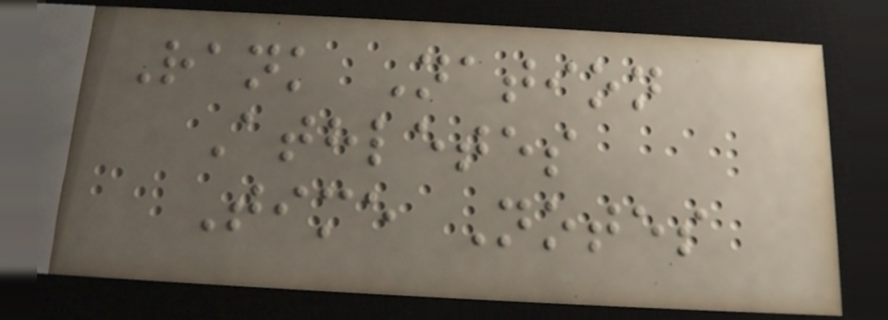Rank Nation
Athletes
Time Notes
